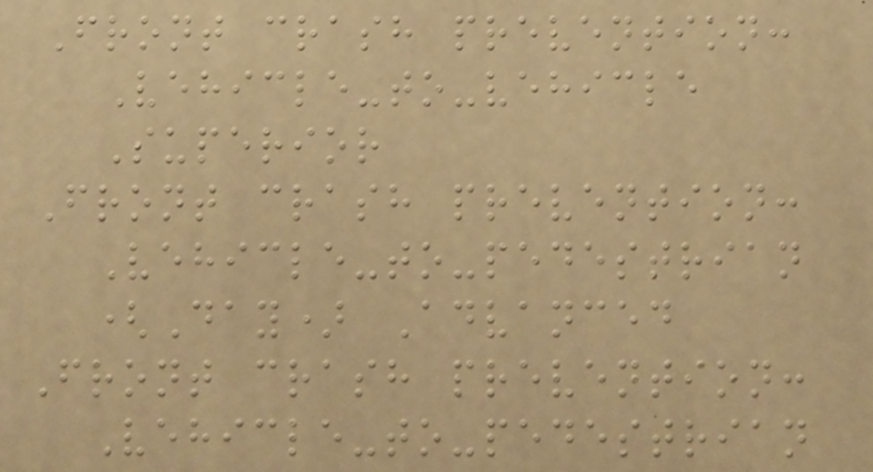Front crash prevention:
Vehicle-to-vehicle
Superior
Front crash prevention:
Vehicle-to-pedestrian
(Day) Advanced
Front crash prevention:
Vehicle-to-pedestrian
